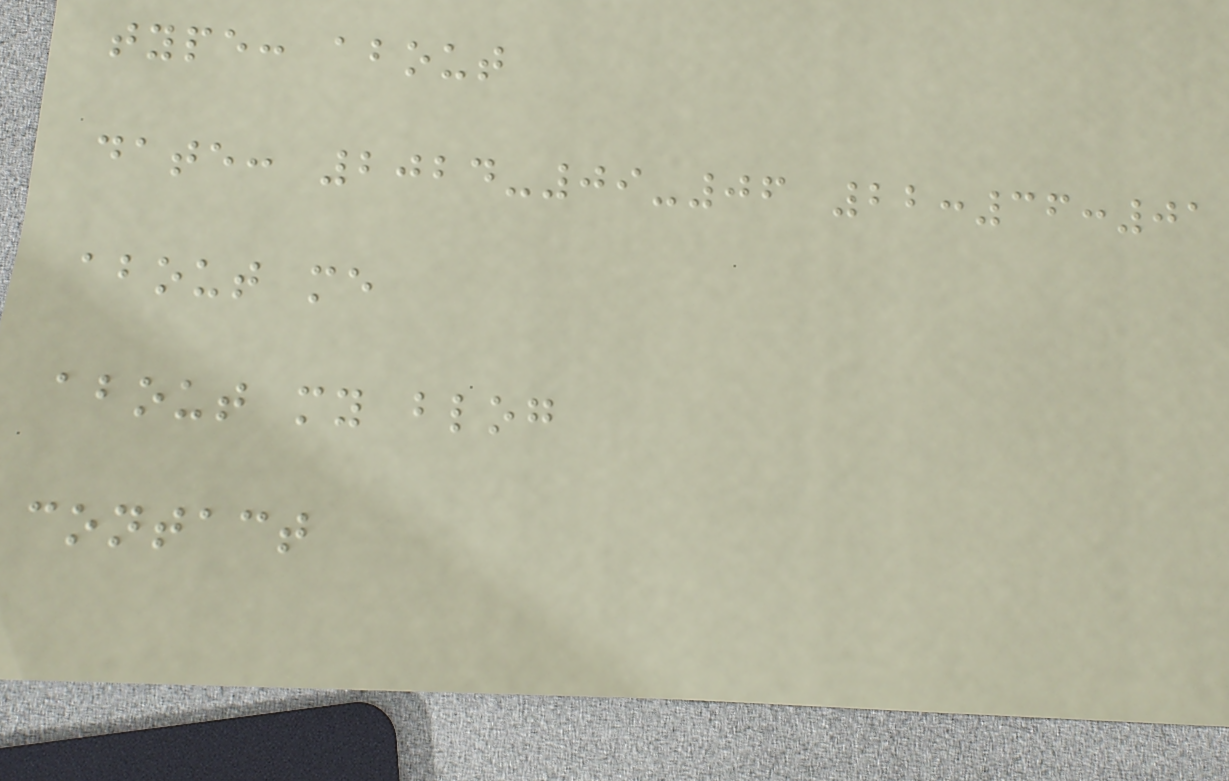type: about
date: 2024-09-06 22:36:01
about me
about my blog
contact
